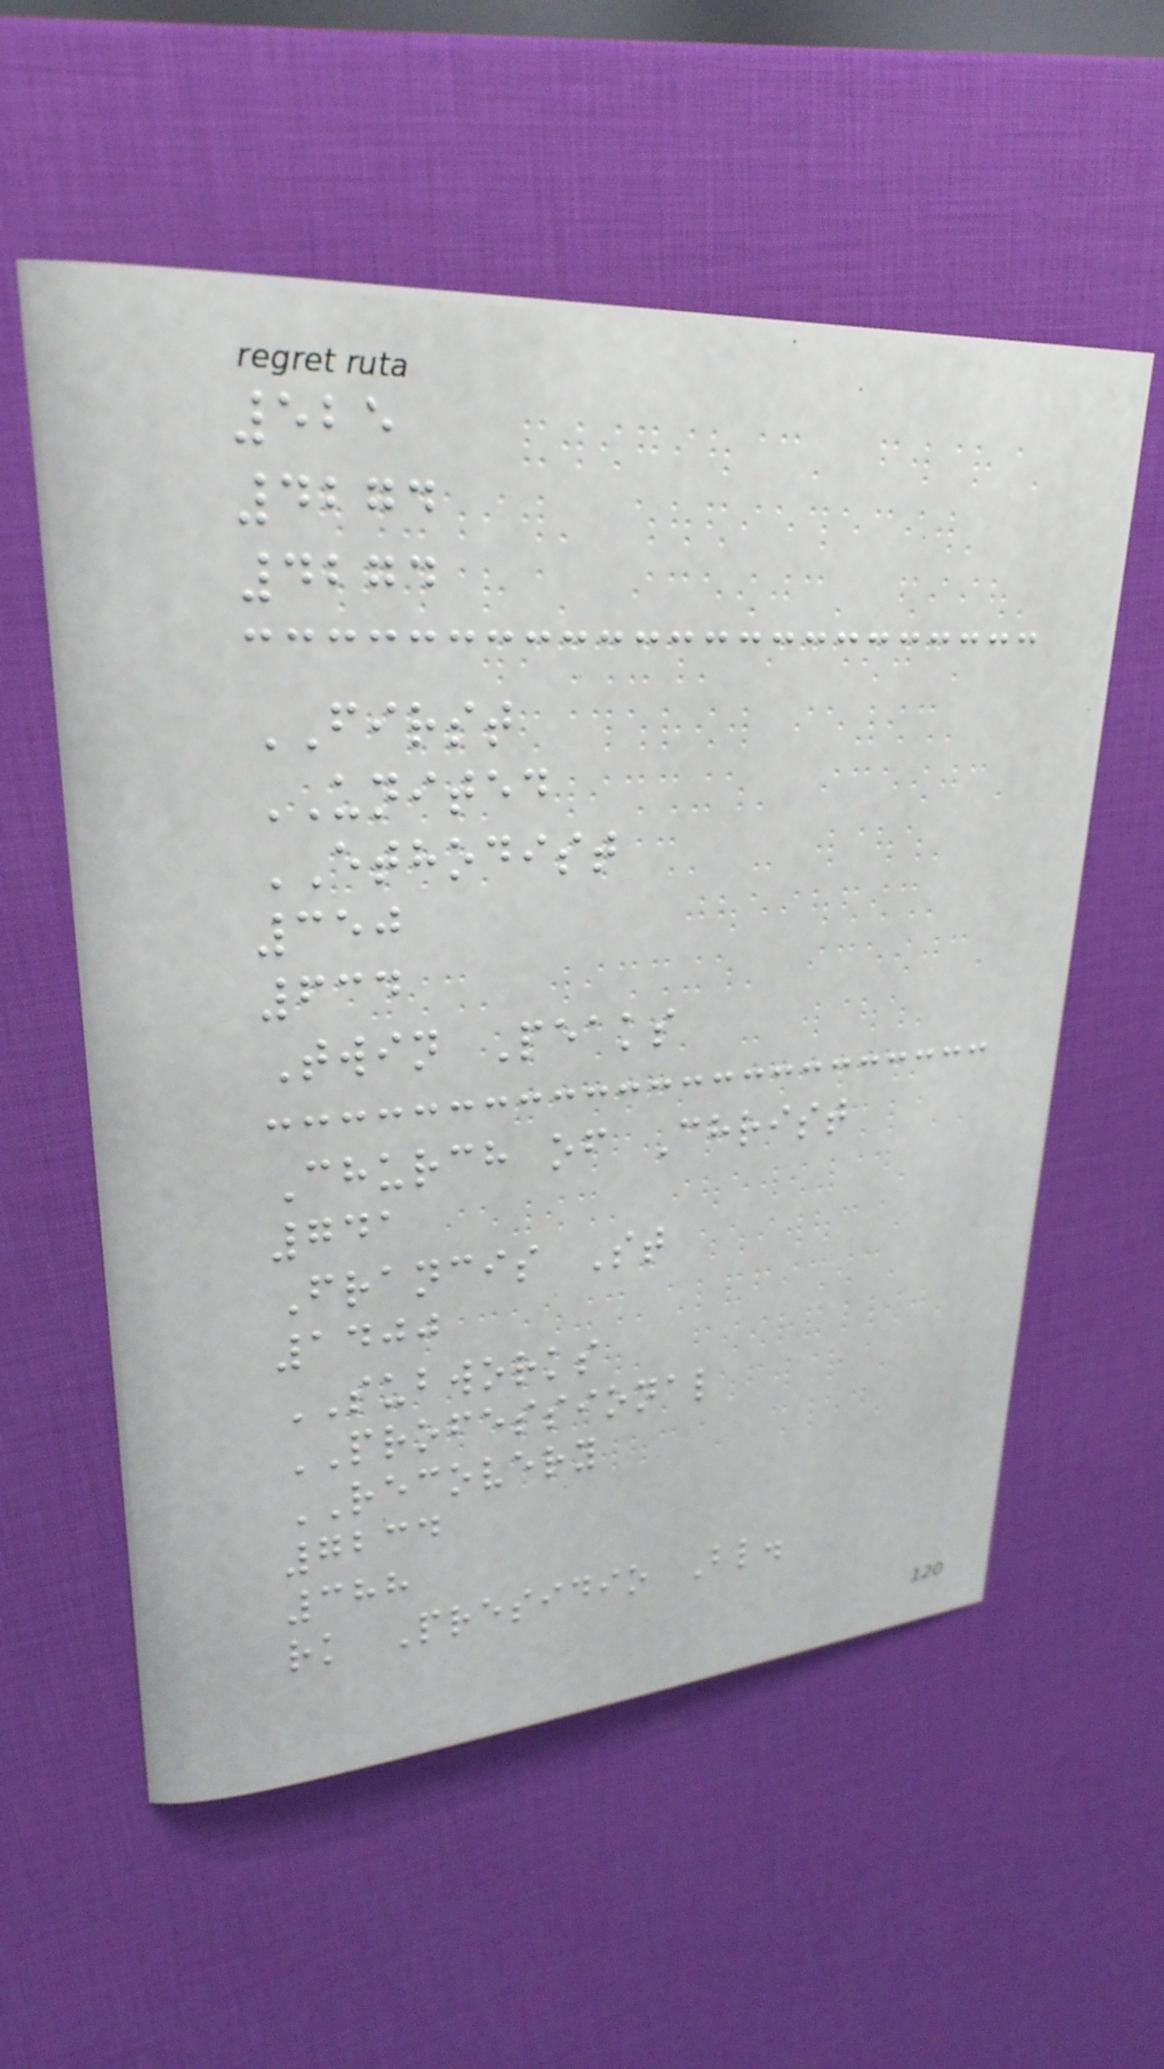525
4274
4274
FIRST
UNITED
ETHODIST
350
634
Twin Peaks
Church of Christ
741
Francis St
1400
SUBWORKS
PROFESSIONAL
RECOVERY
7234
388
rk Presidio Bl.
